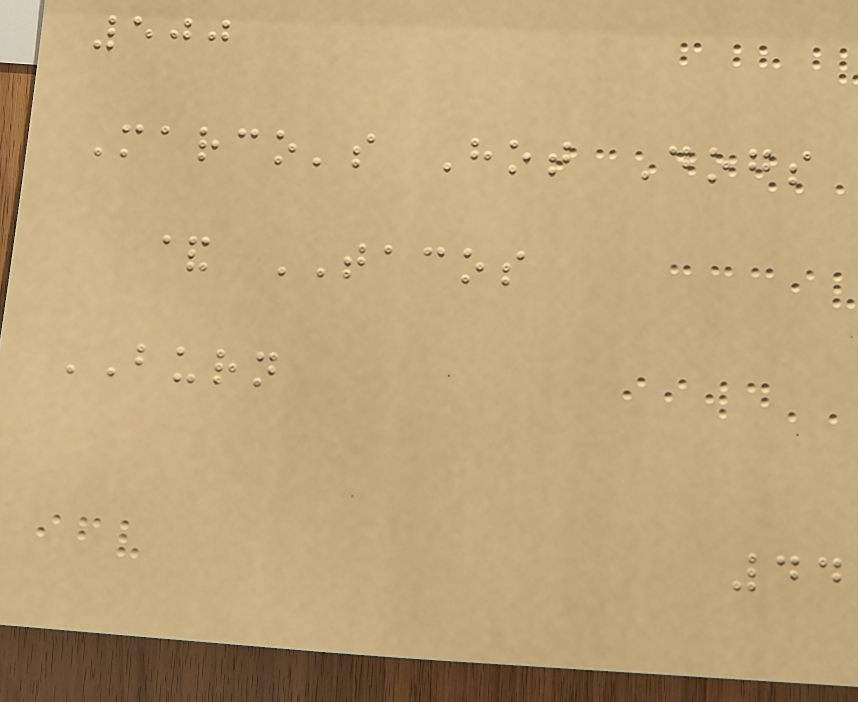500
Marco's Hot Dogs
& TACOS
BURN
44
